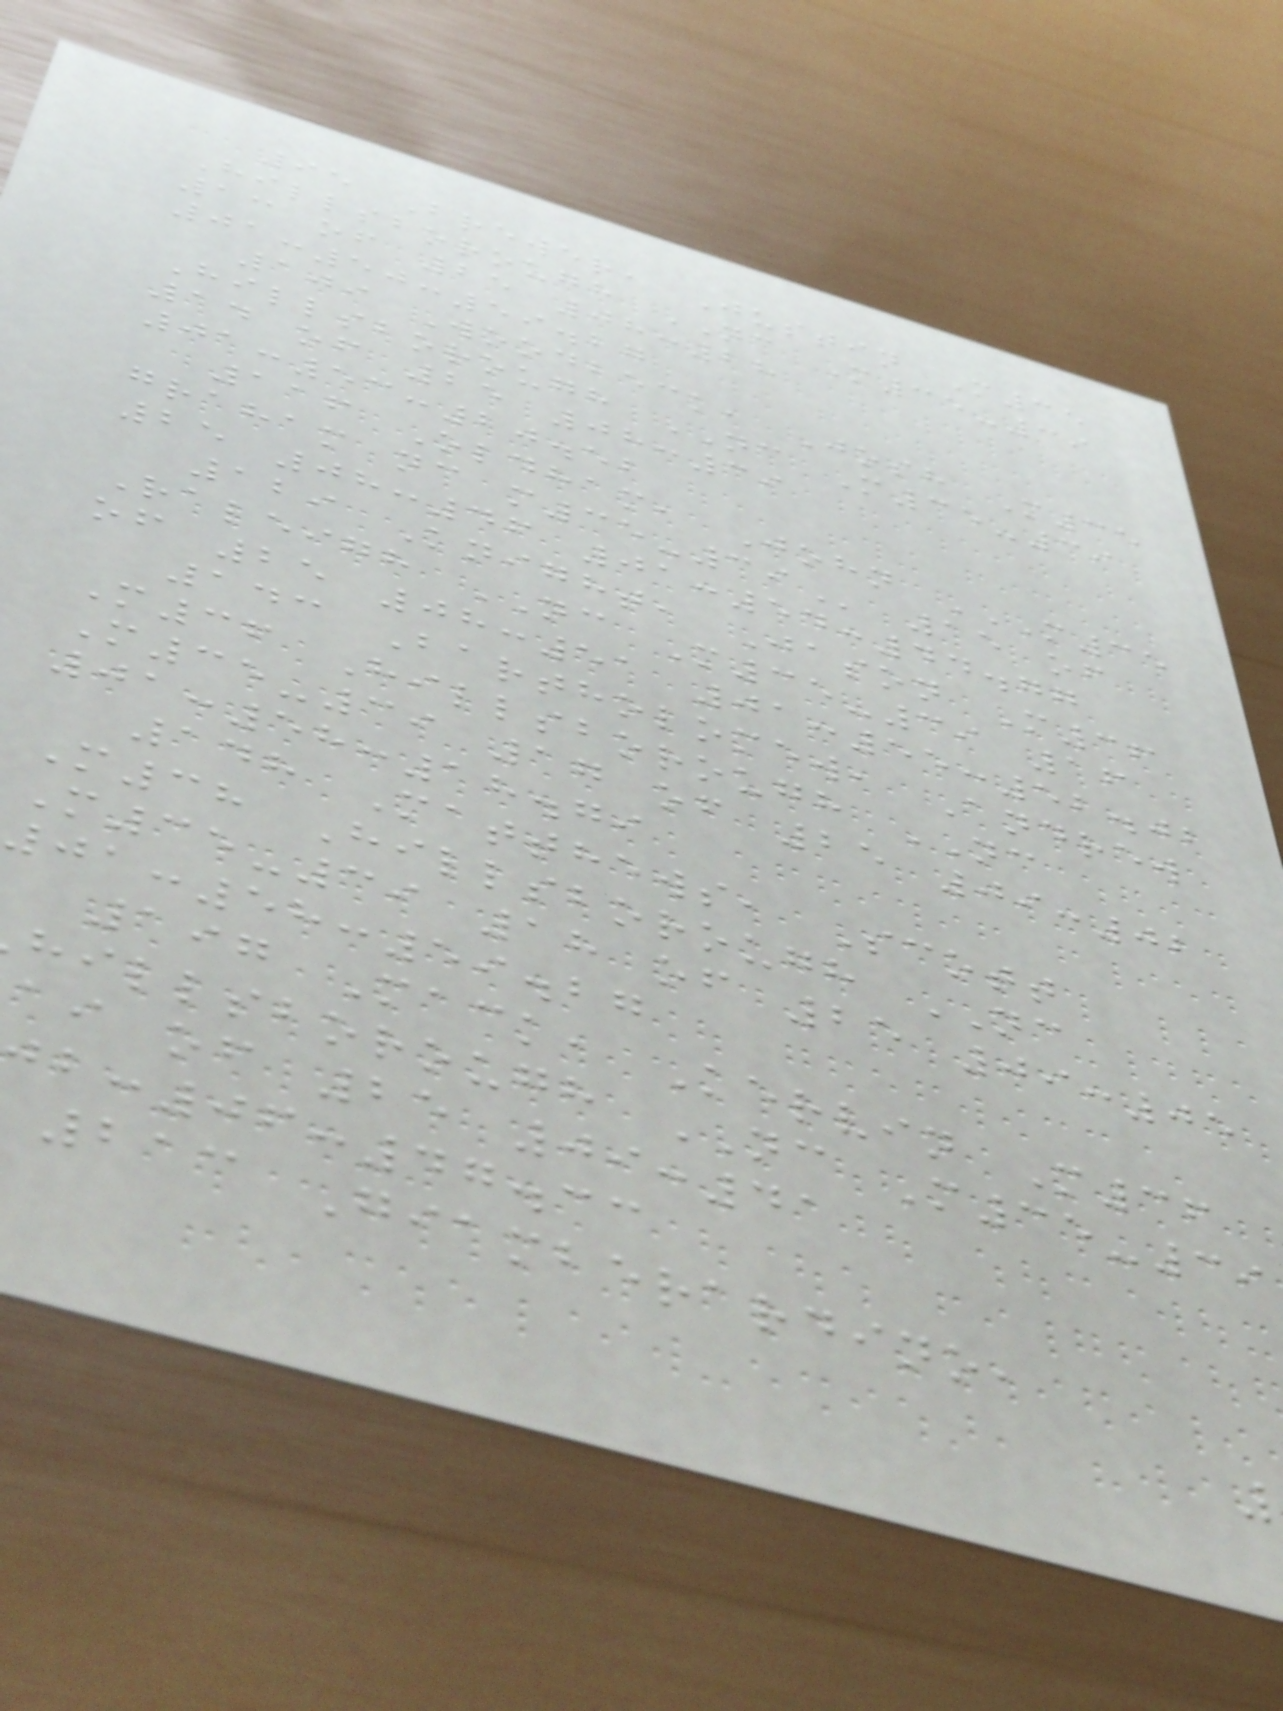95 Brewer, Justin M35
Hillsborough NC M35-39
13 of 25 08:28
01:50:59.27
109 Woodbeck, Josh M35
Hillsborough NC M35-39
14 of 25 08:39
01:53:20.52
116 Oldham, John M35
graham nc
25 08:46 01:54:44.77
129 Knight, Jason M36
Raleigh NC M35-39 16
of 25 08:51 01:55:52.02
143 Bartholomew, Andrew
M36 Hillsborough NC
M35-39 17 of 25 09:02
01:58:18.79
148 Matthews, Scott
M38 Hillsborough NC
M35-39 18 of 25 09:05
01:58:59.27
197 Mack, Kervin M36
hillsborough NC M35-39
ai of 25 09:41
:06:47.33
213 Giamberardino,
